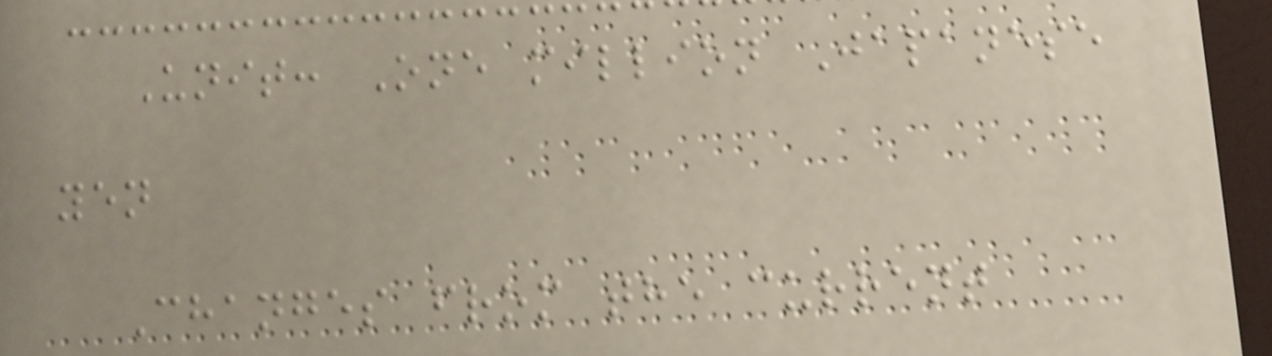Unit: One million Japanese
yen
Changes from the current
